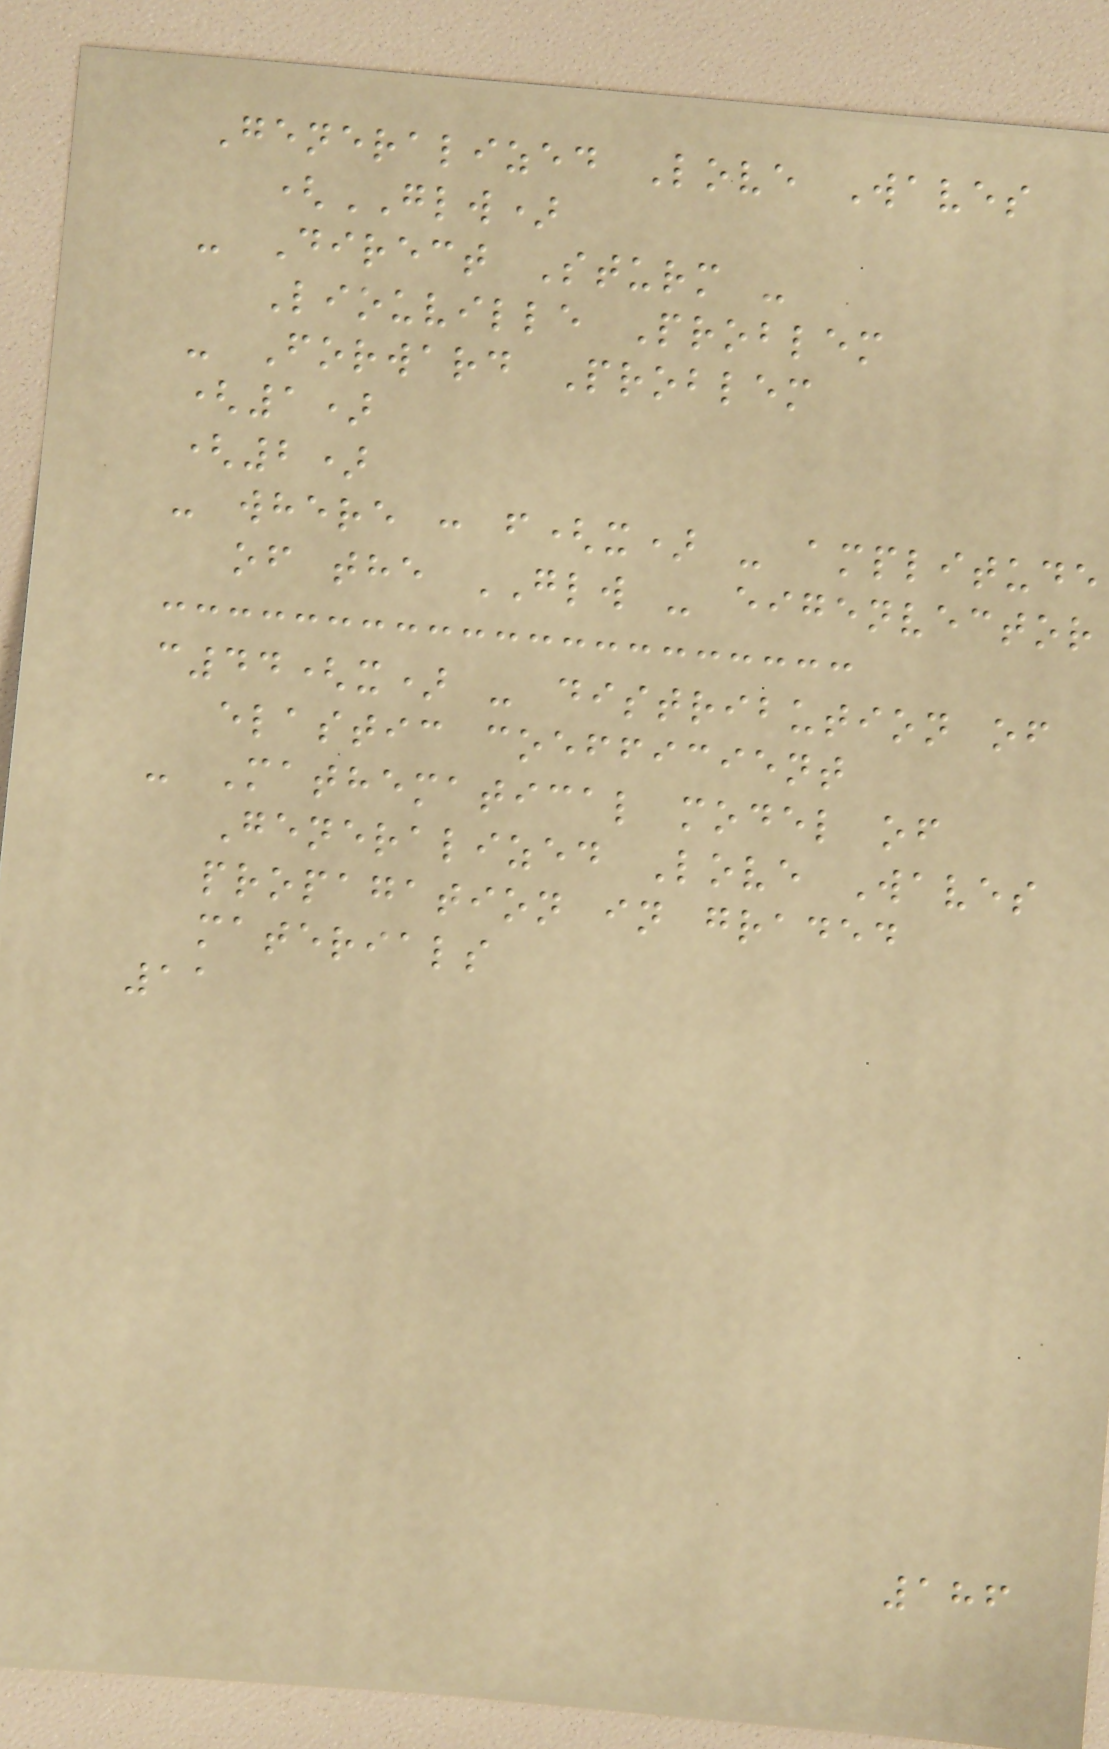Generalized Love Waves
(GLW)
- Direct Sturm -
Liouville Problem
- Forward Problem
(1)
(2)
- where : f(x) - amplitude
of the GLW - eigenvector
c44(x) - distribution of
elastic coefficient
- Mathematical model of
Generalized Love Waves
propagation in graded
materials
11
186
